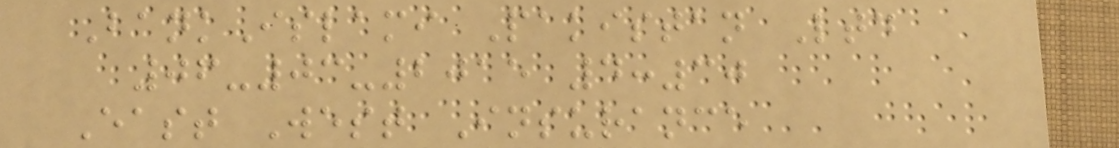BankIslami Pakistan Ltd
06-03-2015 4:30
East West Insurance
